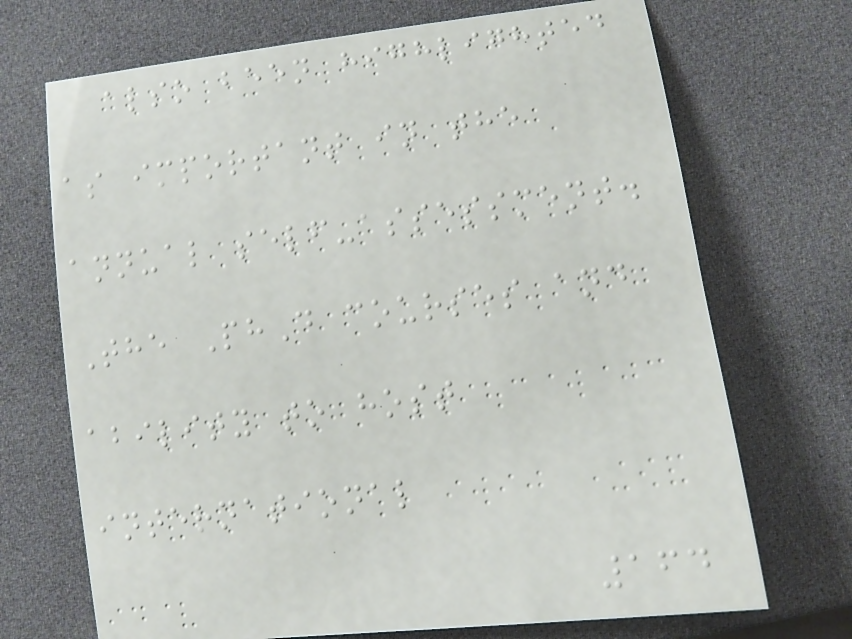also been highlighted
as important in the
annual self-assessment.
The PhD courses and
ability to host
international
164
